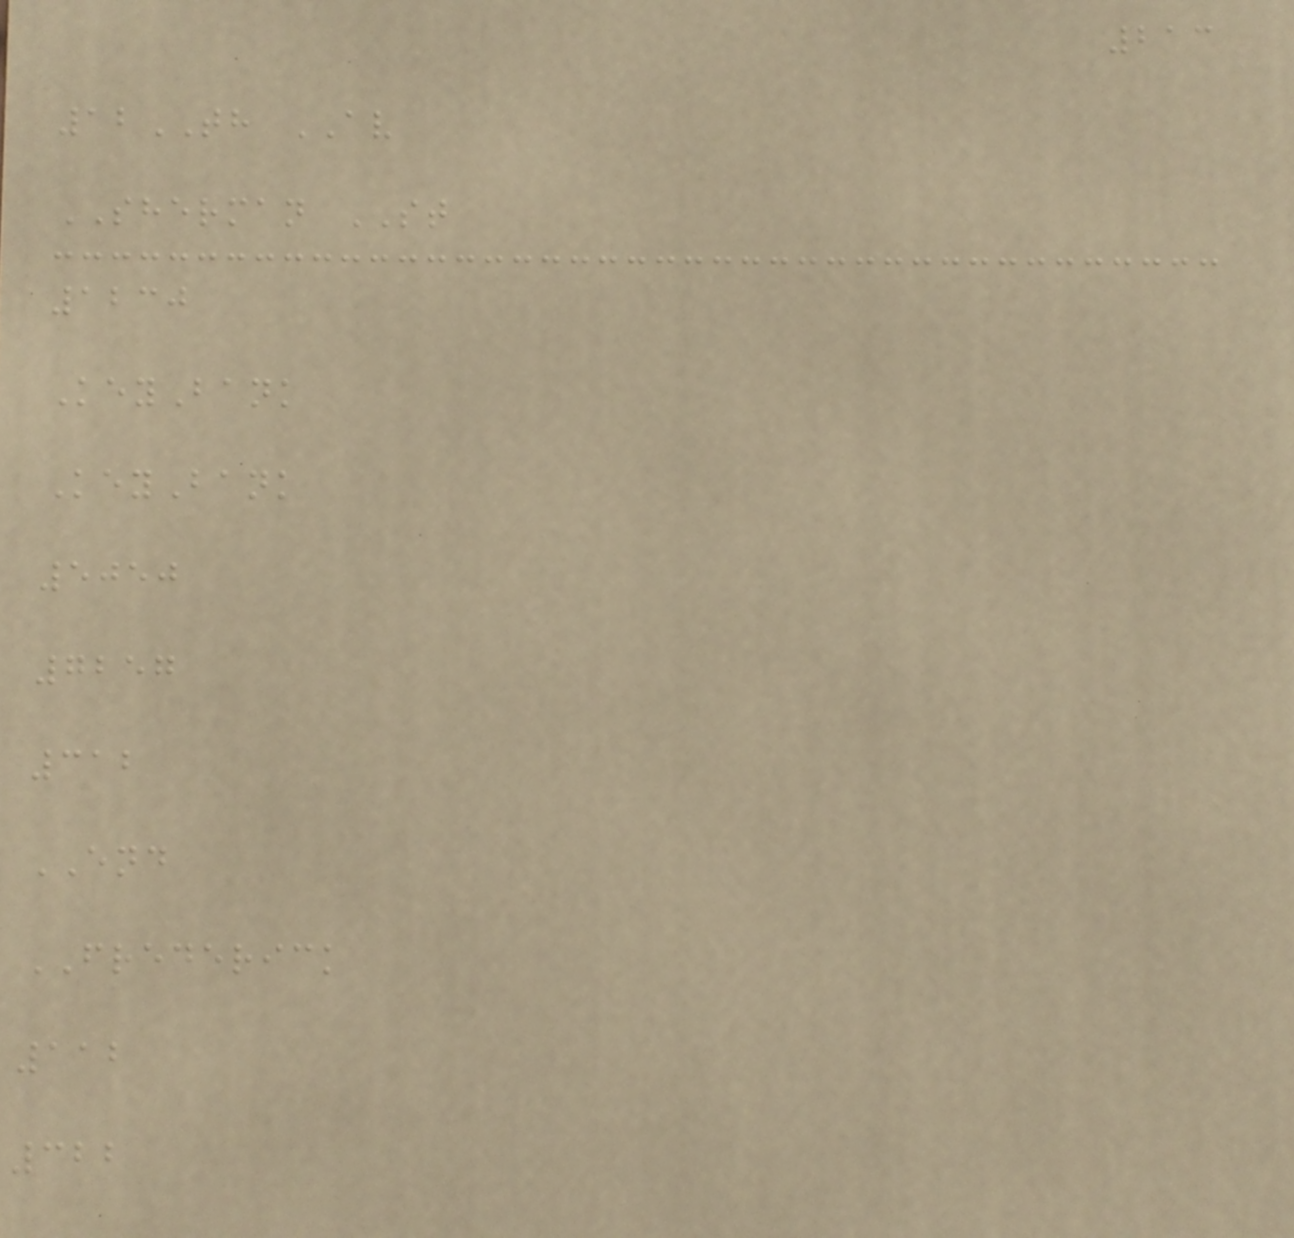213
12TH AV
SHERMAN ST
1230
KeyBank
KeyBank
5050
7257
312
END
FREDERICK
112
322
